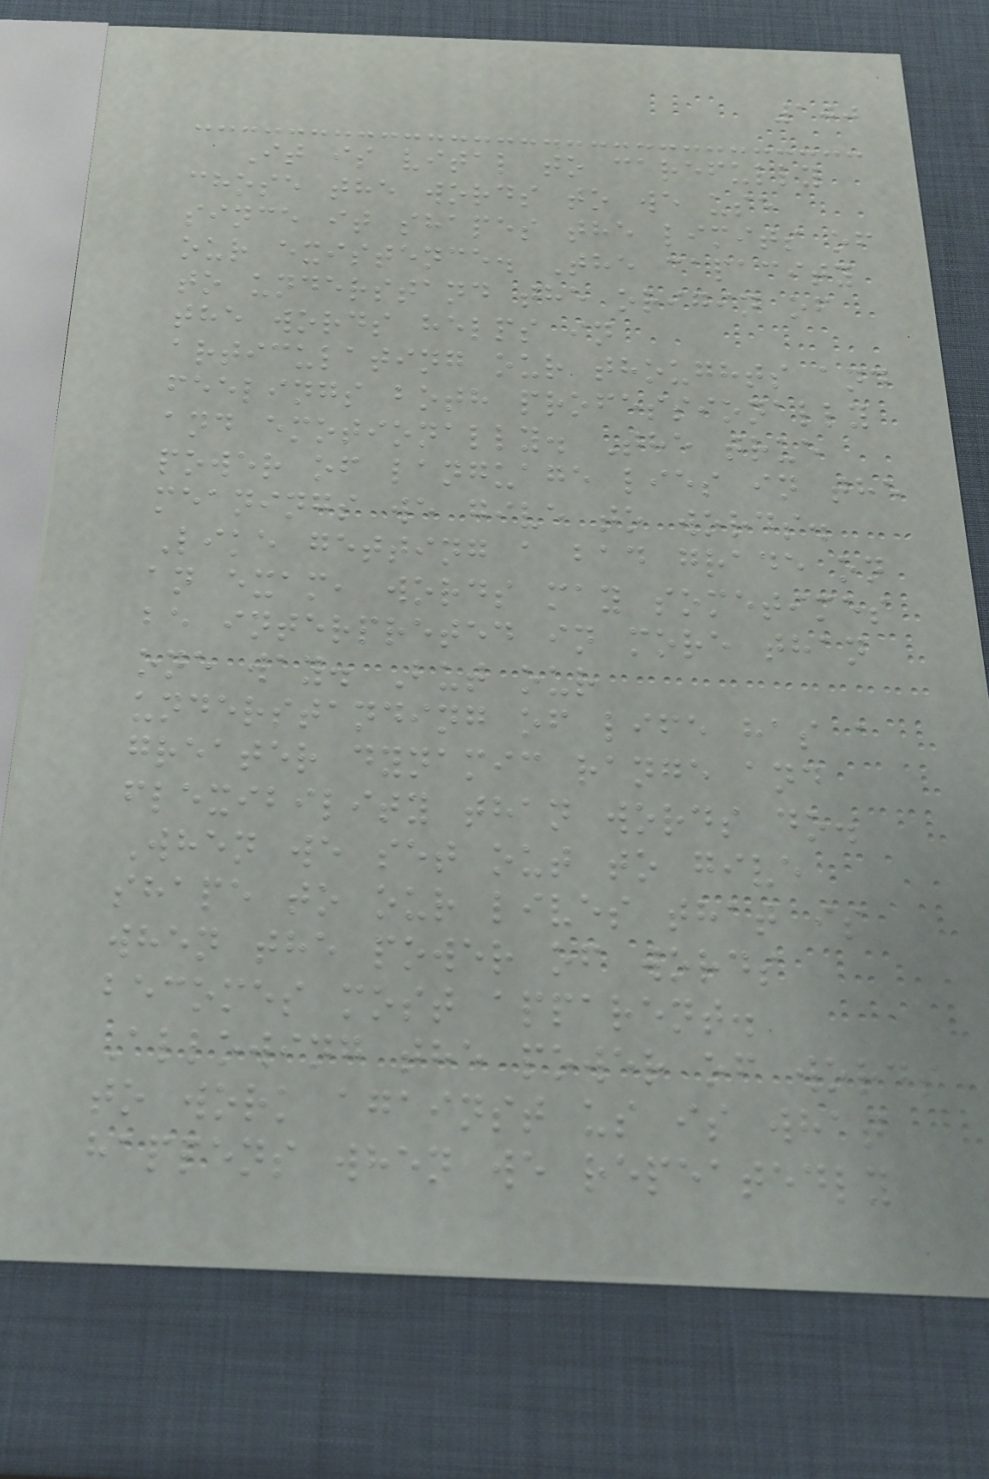100
It is vital to carefully
chose the words to we use
since it shapes the limits of
our existence. The capacity
to understand the origin of
the words helps in
articulating our thoughts and
feelings both professionally
and emotionally. The true
power of language lies in the
meanings we give to words.
Like getting a bad grade on
an exam, words may sometimes
be interpreted in more than
one way. But our
understanding of life has a
greater dynamic range and
flexibility than words do.
When we set out to give
shape to our lives that is
when the power of words
becomes most apparent.
Allowing the power of words
to work against us is what
happens when we repeatedly
